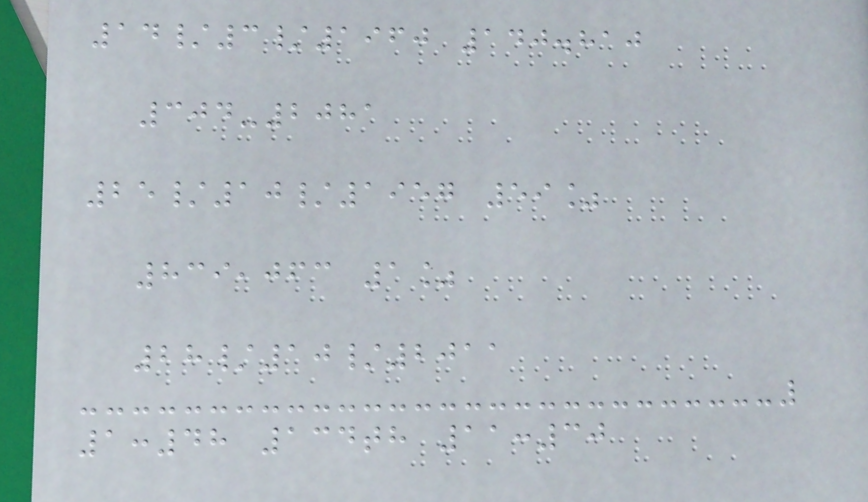14/3/1960 140.810
304-2081
25/10/1957 59%
839,063 1%
28/10/2011
1:48 134th 11:30
